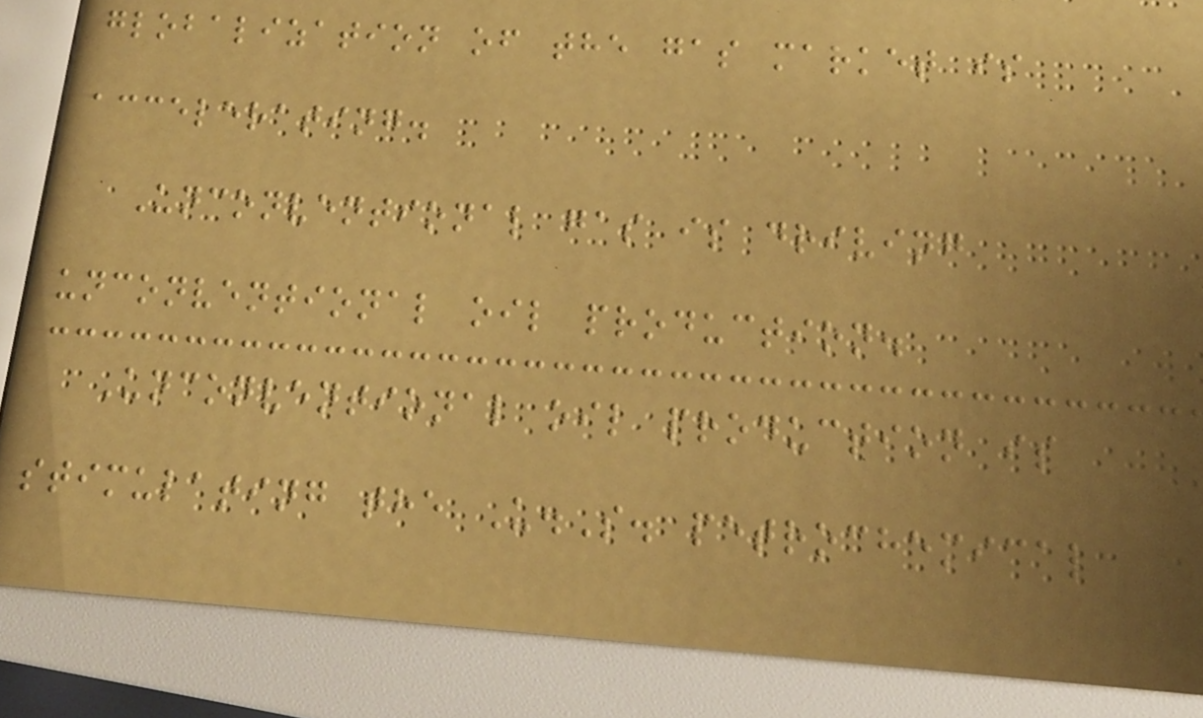globalization of the gas market is
accelerating.
Unconventional gas is driving
unconventional oil production.
Unconventional oil production is
stimulating the U.S. petrochemical
